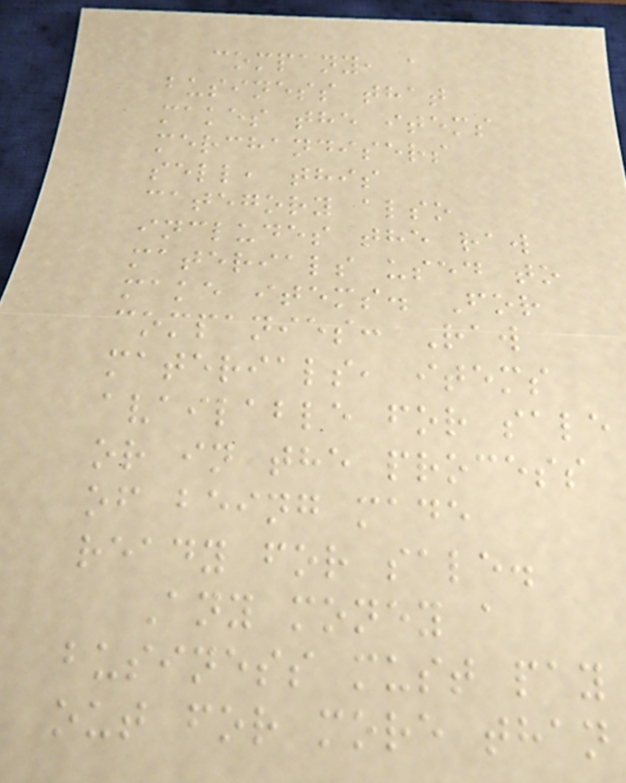company, a
business that
makes the items
merchandisers
sell, this
category also
includes the raw
materials used to
make items. For
companies: Raw
materials, items
available for sale
or in the process
of being made
ready for sale.
Any money a
business must pay
out for more than
